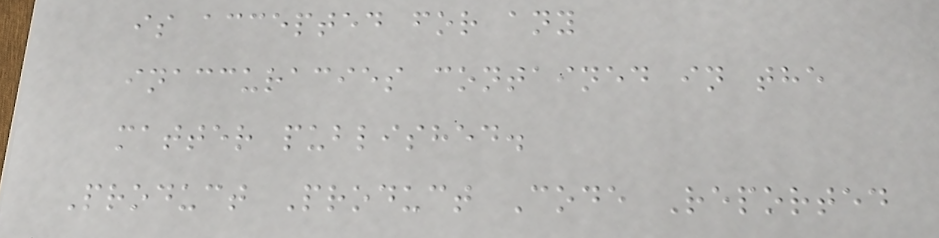is accepted for any
inaccuracies contained in the
matter published.
Product Product Code Reported
